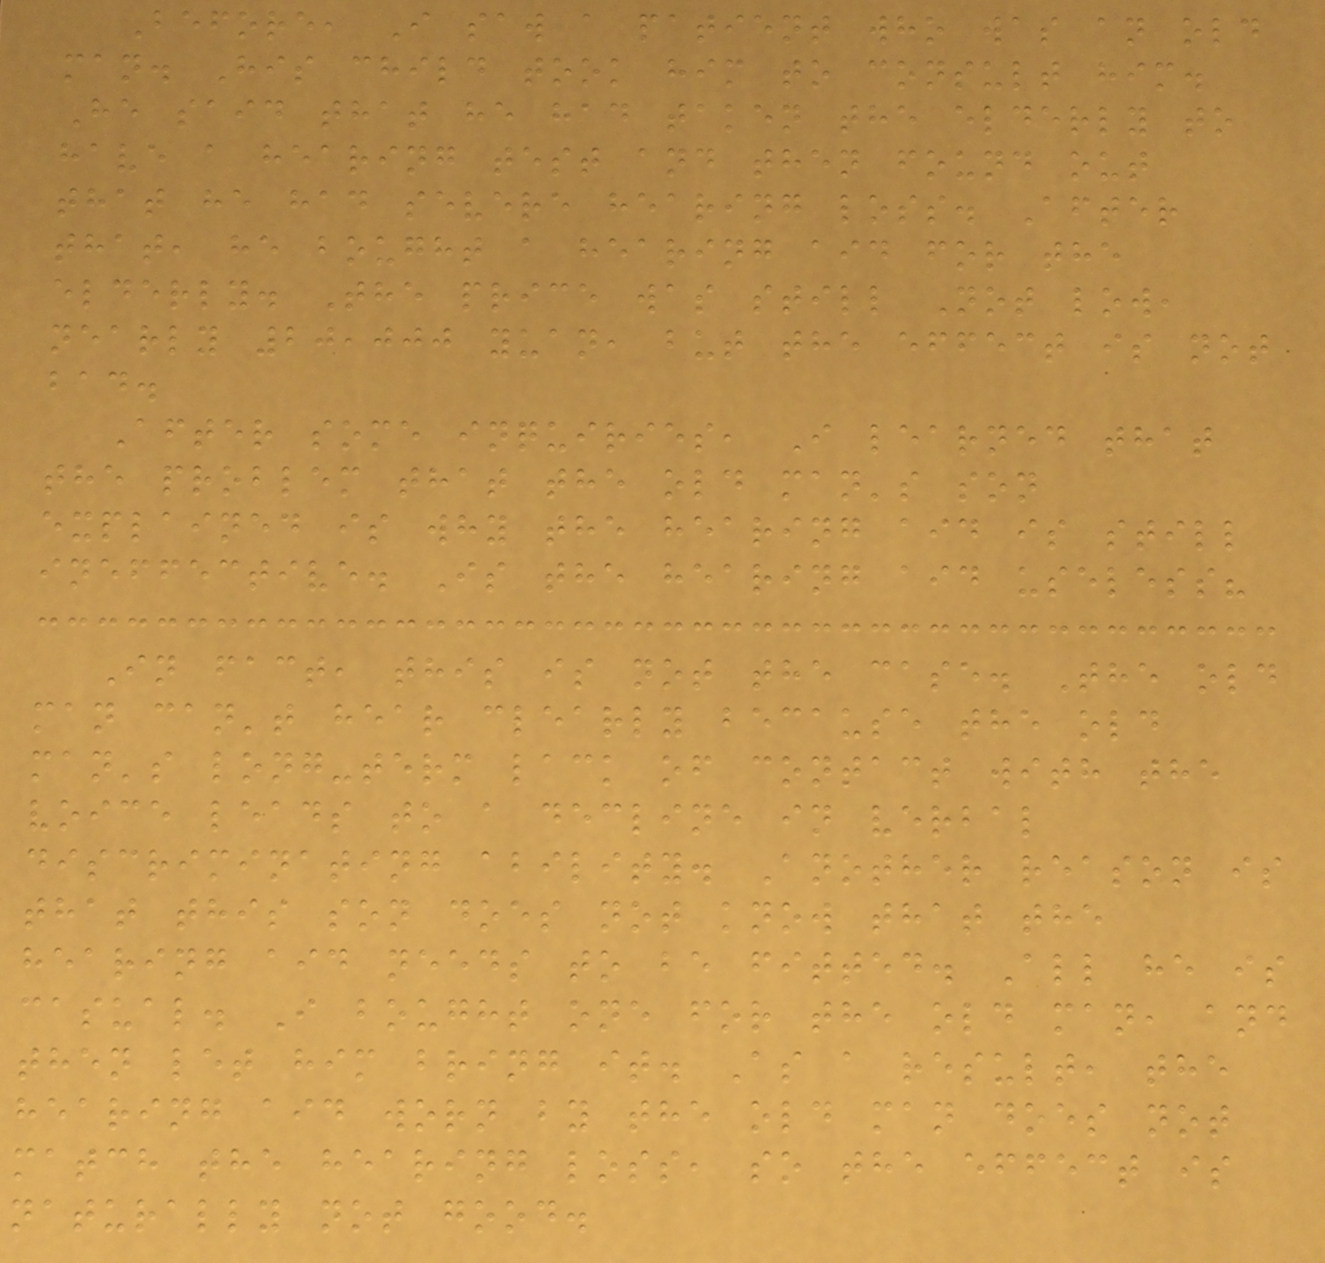Before, I saw a patient who was an old
man. His child took him to consult him.
He said that he had taken the elderly to
have a hearing test and then found out
that he had severe hearing loss. After
that, he bought a hearing aid for the
elderly. The price was still Not low,
nearly 20,000 yuan, but the effect is not
bad.
After some inquiries, I learned that
the problem that the old man's son
explained is why the hearing aid is still
ineffective. Is the hearing aid useless?
In fact, this is not the case. The old
man can't hear clearly because the old
man's long-term lack of contact with the
voice leads to a decline in verbal
discriminating ability. Another reason is
that this son does not know that the
hearing aid needs to be fitted. All he is
casual. I bought one for the old man, and
then let him bring it. As a result, the
hearing aid worn by the old man does not
match the hearing loss, so the effect is
naturally not good.
